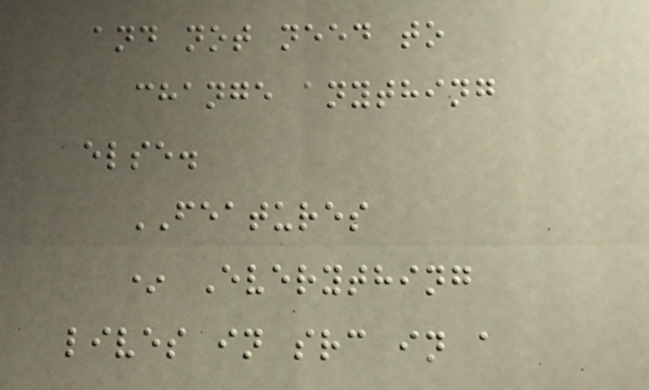and not need to
change anything
else.
FEATURES
* Everything
lives in src in a
